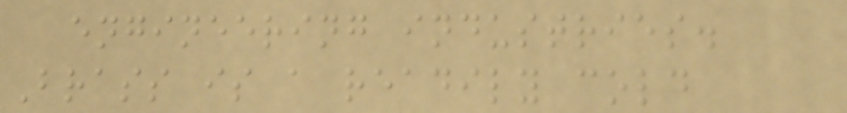engineering industries.
Brass is a readily cold
